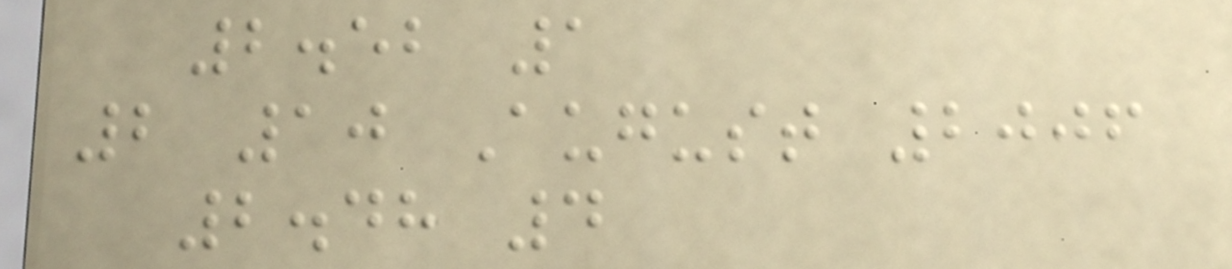2.52 1
2 10 August 2006
2.48 4
